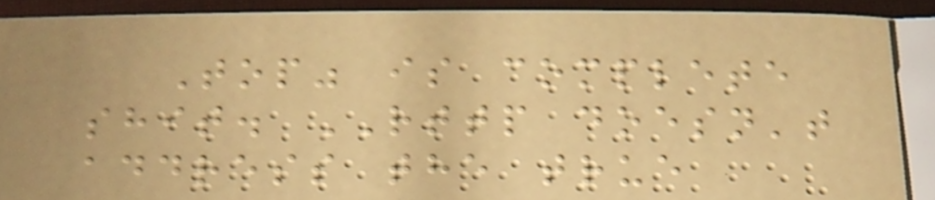Top" is complete
shit. RTTP doesn't
address the true
